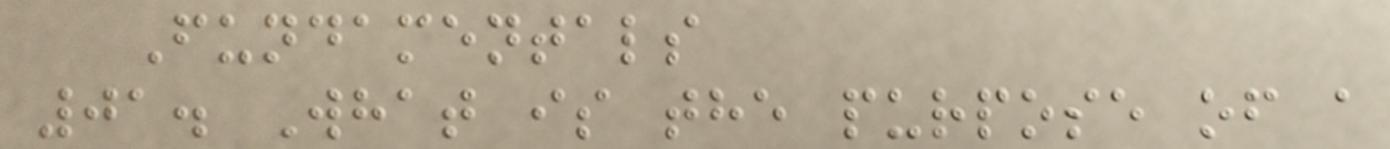Fundamentals
01. What is the purpose of a
